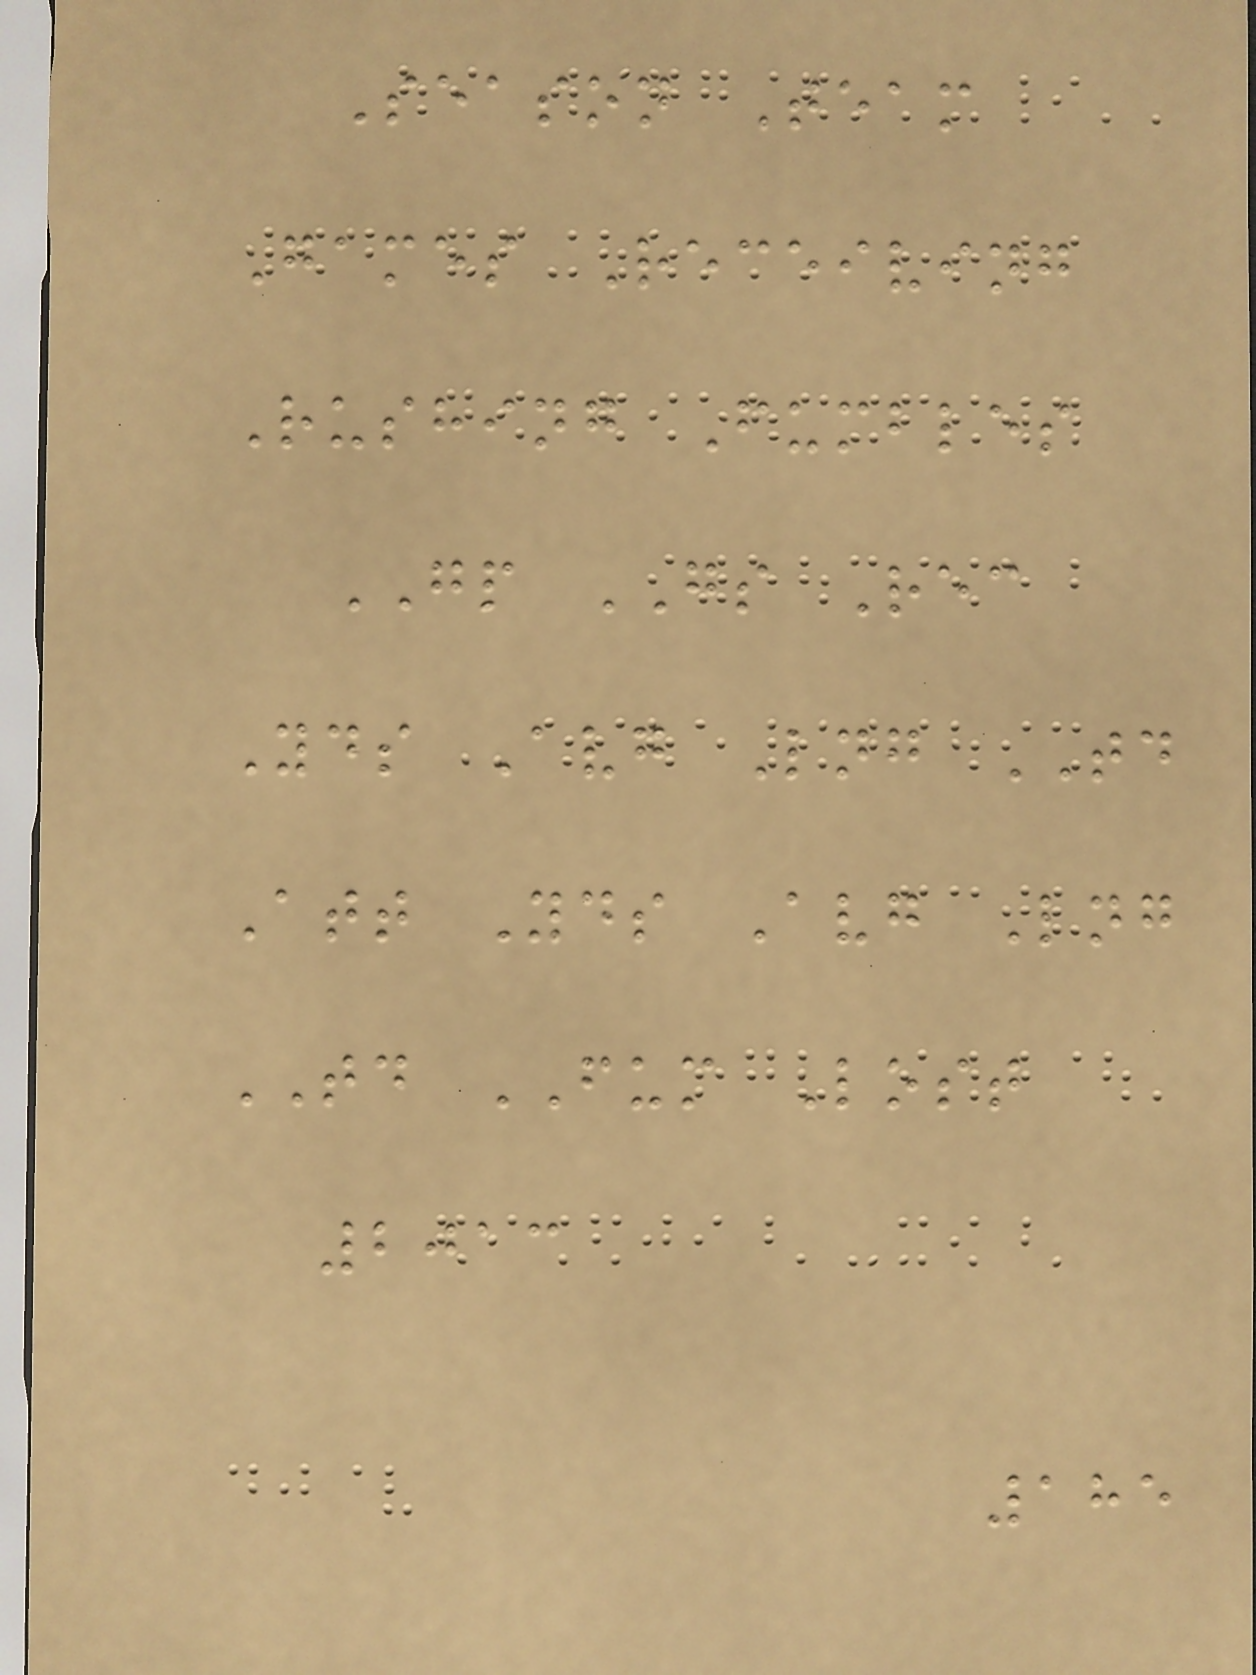Season Team
Games Receiving
Rushing Fumbles
GP GS Rec
Yds Avg Lng TD
Att Yds Avg Lng
TD FUM Lost
2013
185
